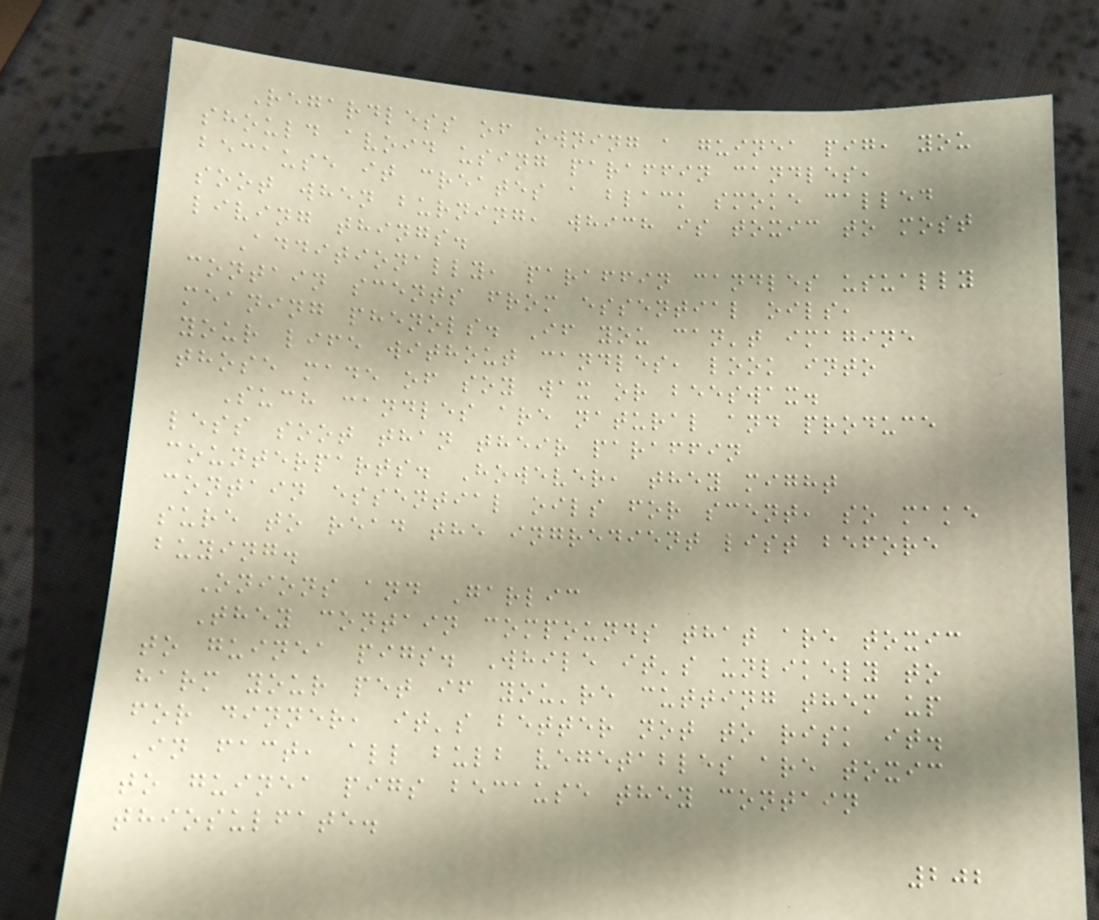Regardless of owning a guinea pig, you
should avoid using paraffin candles,
because it creates a black smoke called
soot when burning, which is toxic to most
living things.
Additionally, paraffin candles usually
contain scents from essential oils,
meaning phenols. If you can't imagine
your life without candles, look into
those made of soy wax or beeswax.
Such candles are natural and produce
less soot than their paraffin
counterparts. However, they might
contain essential oils for scent, so make
sure to read the ingredient list before
buying.
Onions and Garlic
They contain compounds that are toxic
to guinea pigs. While it's unlikely to
harm your pet if you're cutting them up
for dinner, it's better not to risk it.
In fact, all bulb vegetables are toxic
to guinea pigs because they contain
thiosulfate.
202
